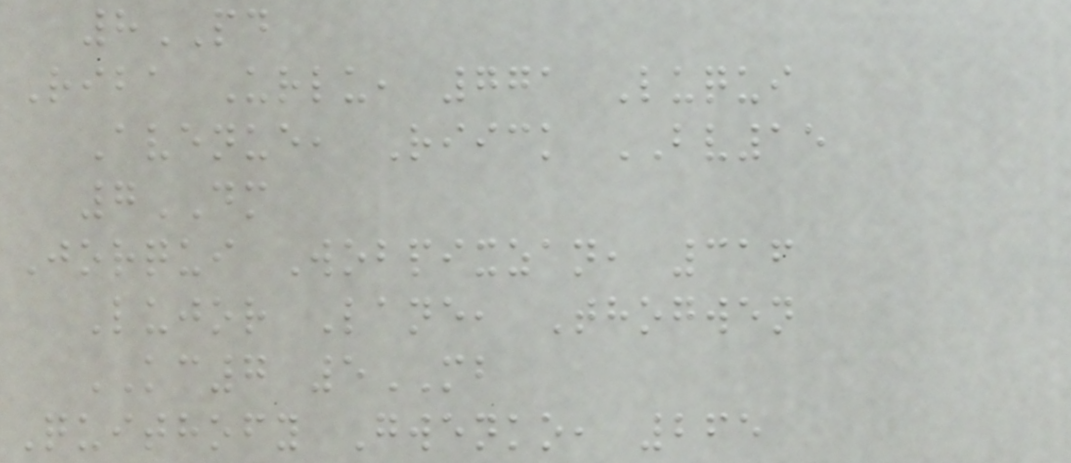8PD
Riba Urlu, 771 Luqui
Avenue, Riick BV15
7DM
Jorqui Wobpixzan, 316
Lujor Lane, Thogwen
KC7 5MB
Quithofy Gwenko, 265
